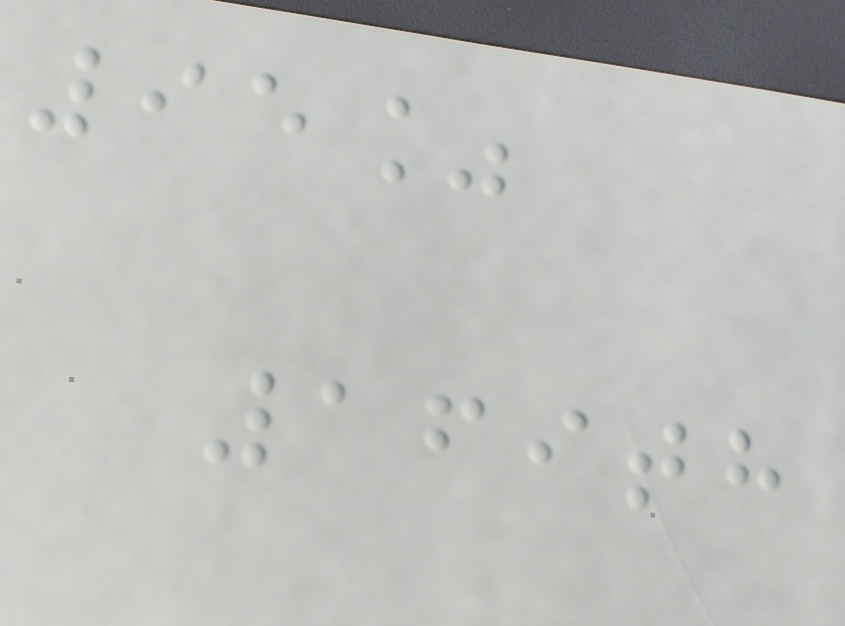95%
169th
